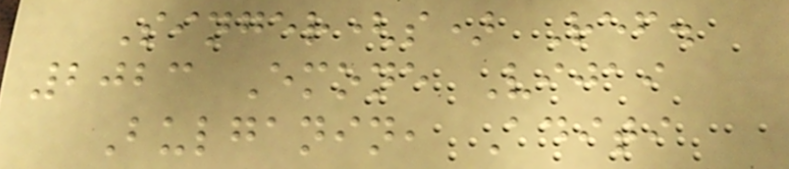Singer(s) Ref.
2023 Emone Vijai
Bulganin, Aditi
